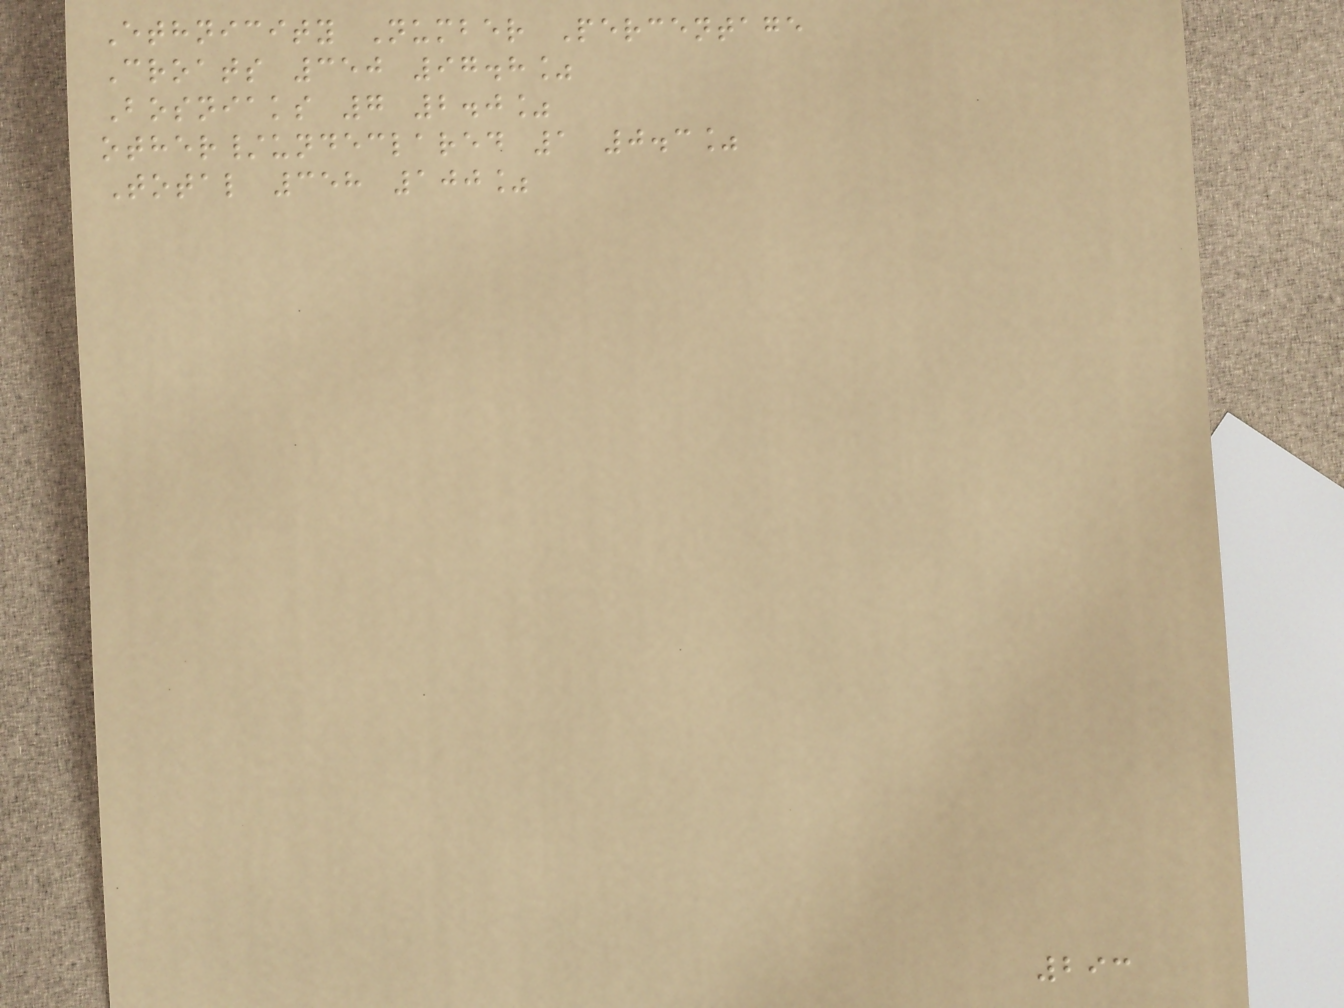Ethnicity Number Percentage
Croats 350 97.8%
Bosniaks 7 2.0%
other/undeclared 1 0.3%
Total 358 100%
293
